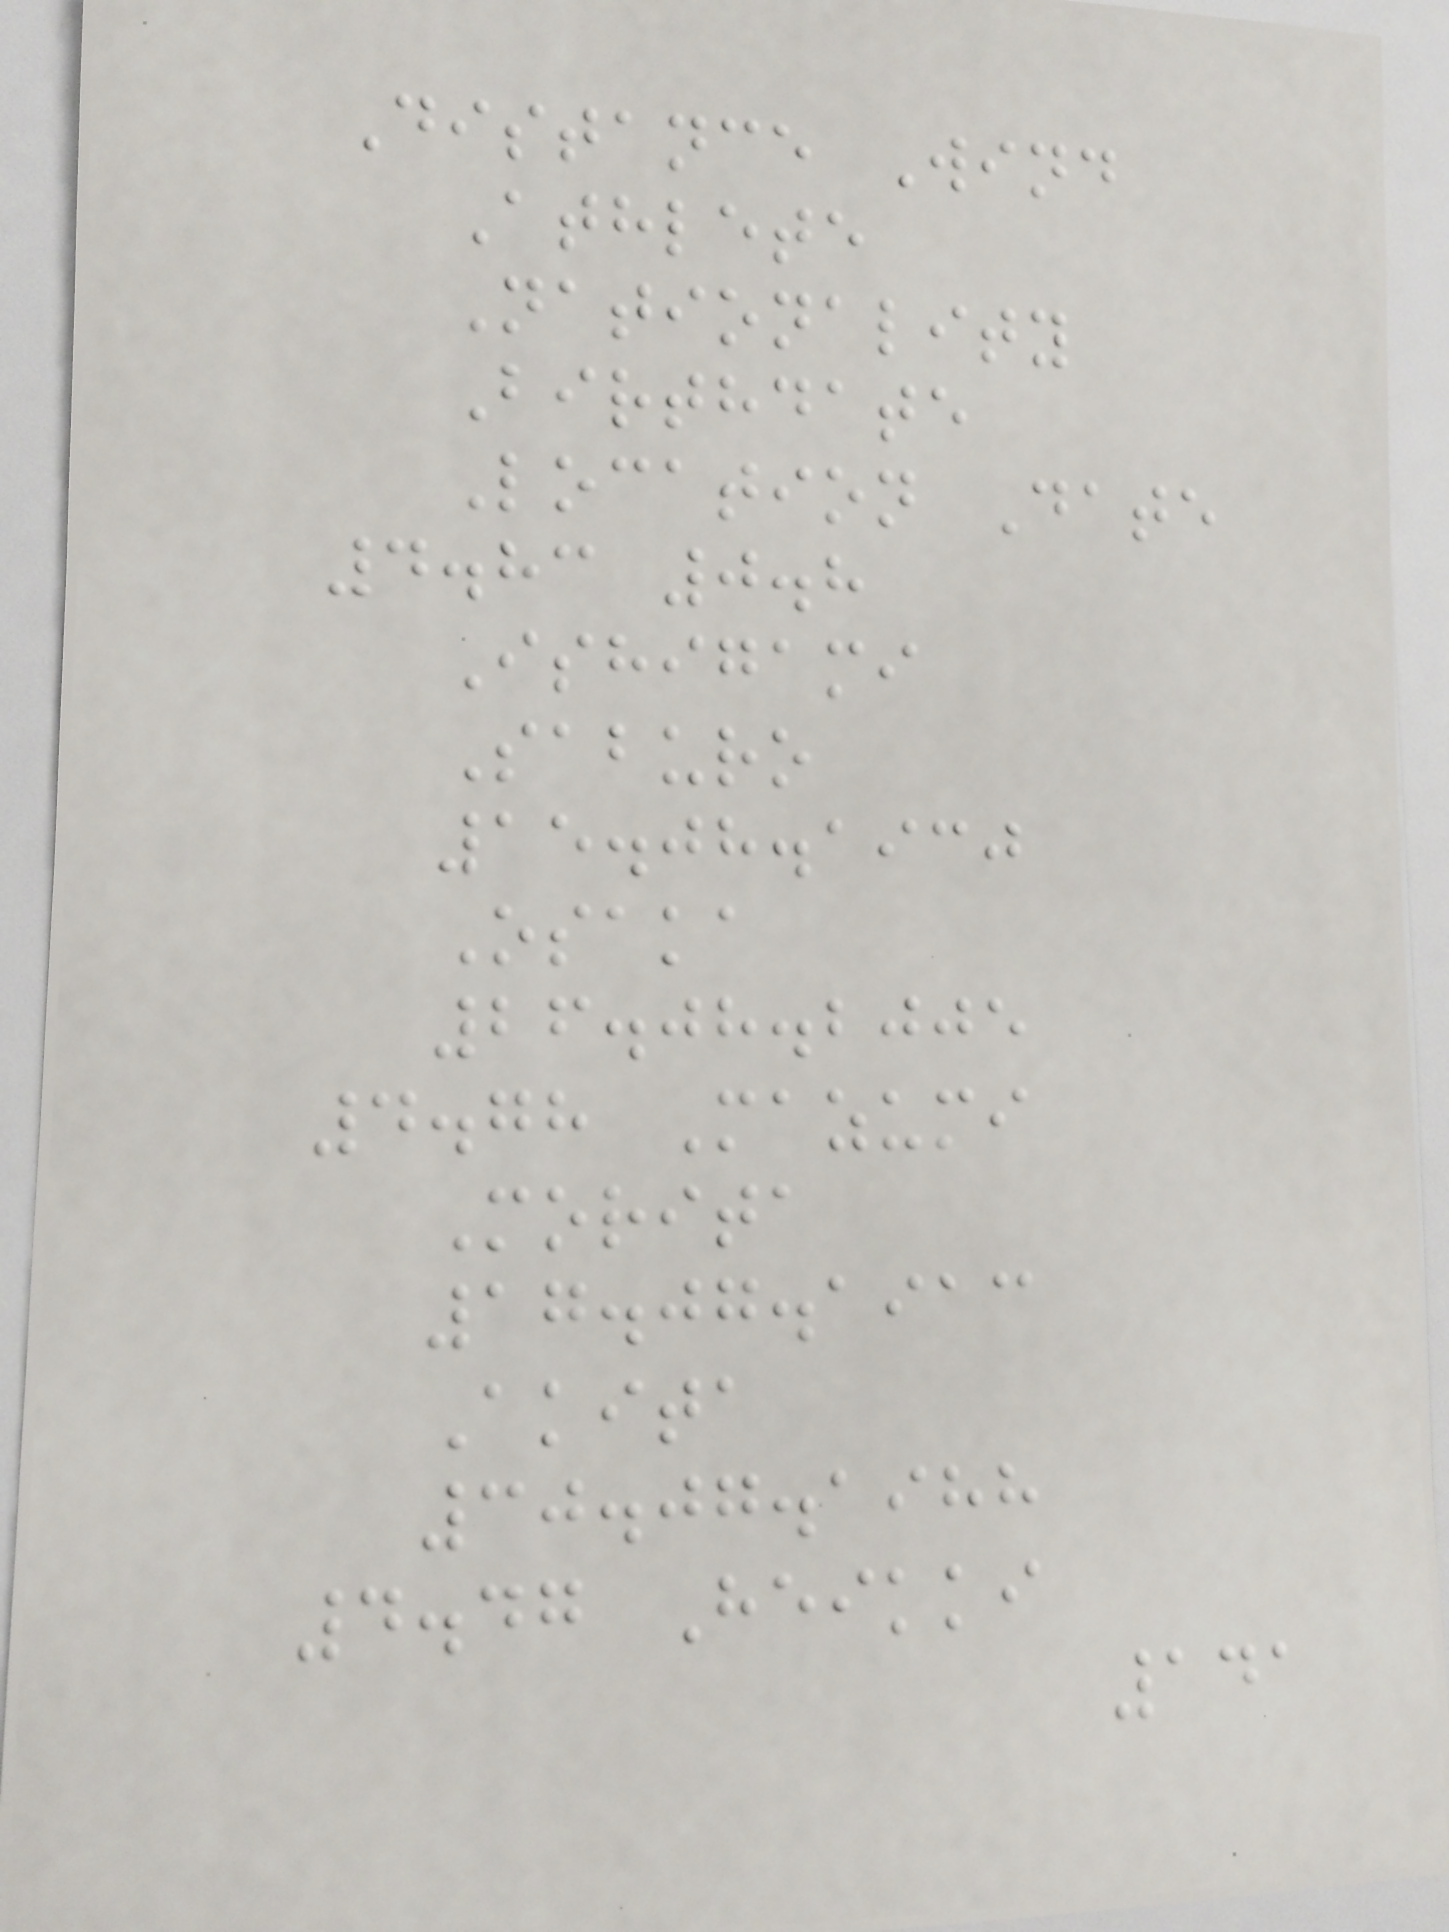Distance Wind
Athlete
Nationality
Birthdate
Location Date
4.83 0.8
Ishigami
Saburo
15.08.1930
Osaka
26.08.2005
4.78 Mazumi
Morita
17.07.1913
Akita
30.07.1988
4.47 Heikki
141
